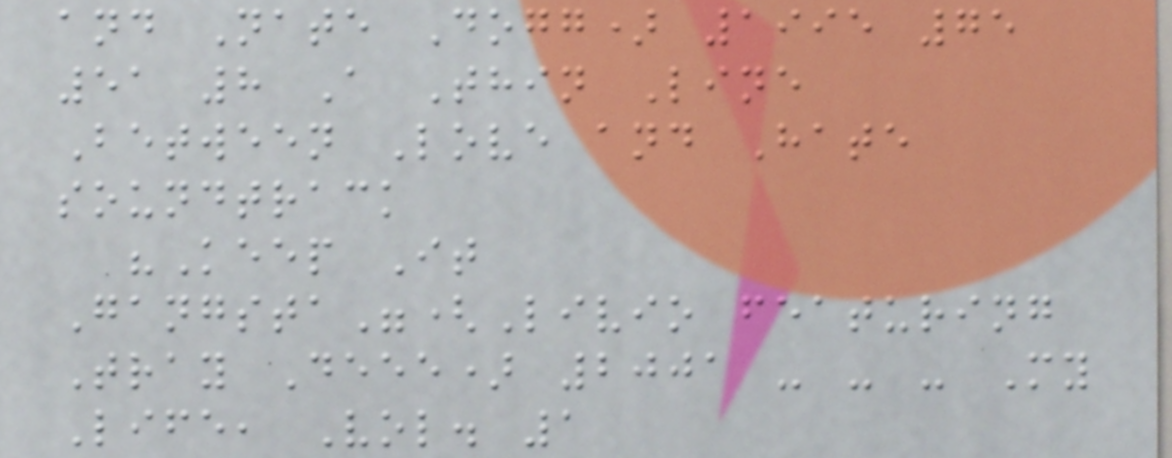and Nate Dogg) 1995 75
51 8 A Thin Line
Between Love and Hate
soundtrack
"Keep It
Gangsta"(Livio featuring
Tray Deee) 2001 - - - My
Life, Vol. 1
